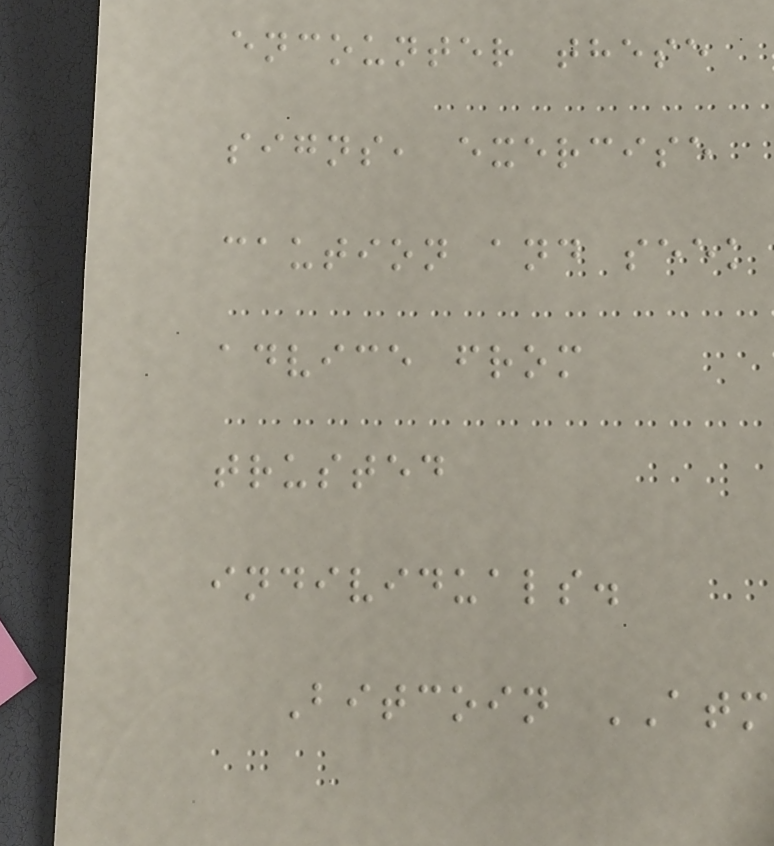encounter these
signs, exercise
caution and seek
advice from
trusted
individuals.
Bitcoin ATM
